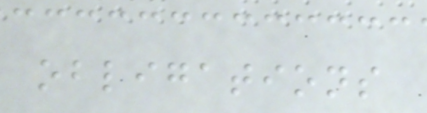obligations
